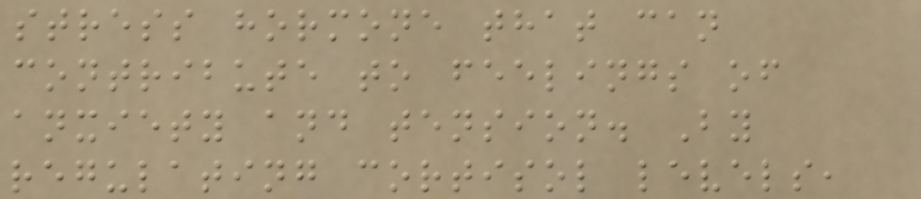stress hormone that can
contribute to feelings of
anxiety and tension. By
regulating cortisol levels,
